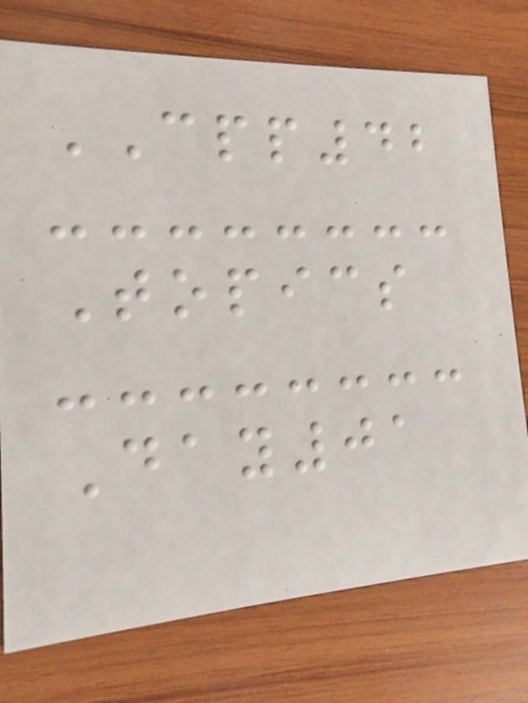CPP42
Topics
Day01
